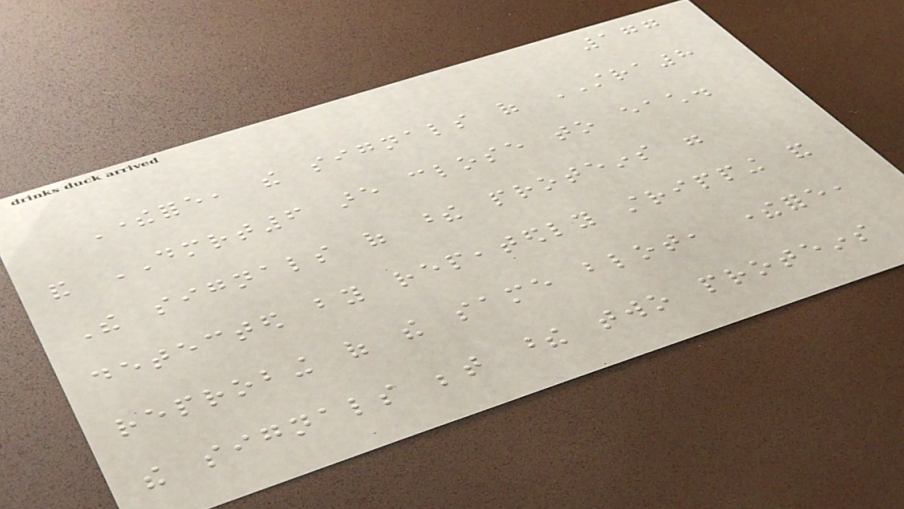177
Therefore, the signals of STRA8
and DMRT6 are close to each.
The signals of these proteins were
detected by repeatedly stripping and
reprobing of the same blot, therefore,
the signals between these two proteins
